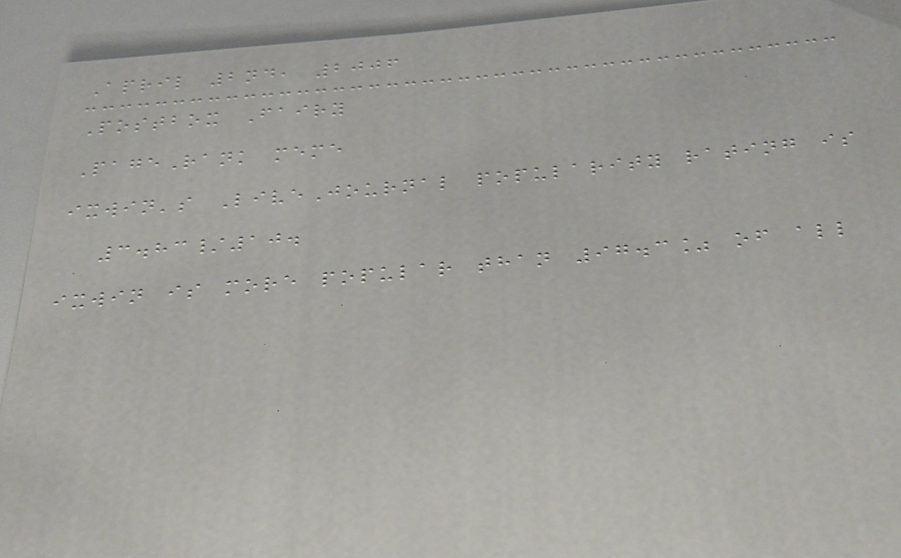April 2nd, 2006
Postbox Fairy
PageRank meme
ixwin's LiveJournal popularity rating is
3.83/10.
ixwin is more popular than 97.3% of all
